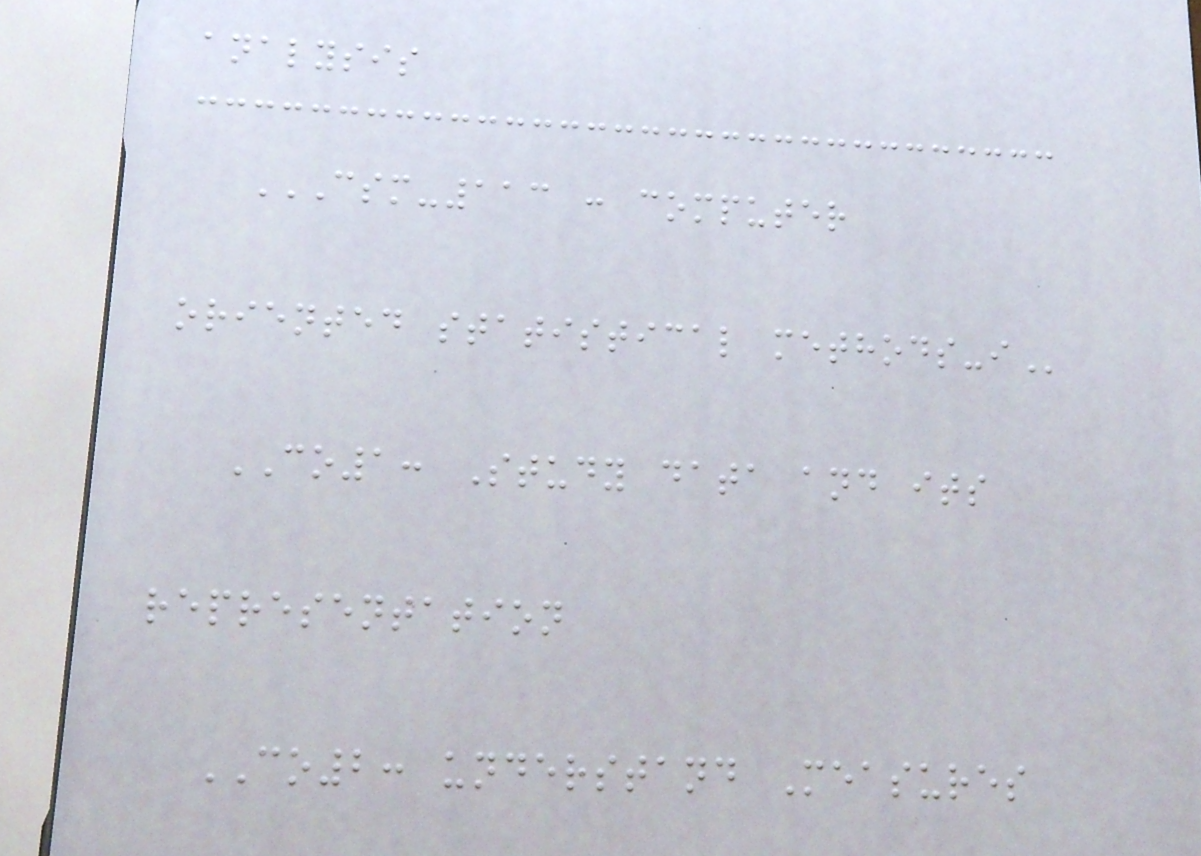analysis
CSM-113 : COMPUTER
ORIENTED STATISTICAL METHODS-I
CO1: Study data and its
representation
CO2: understand Measures
